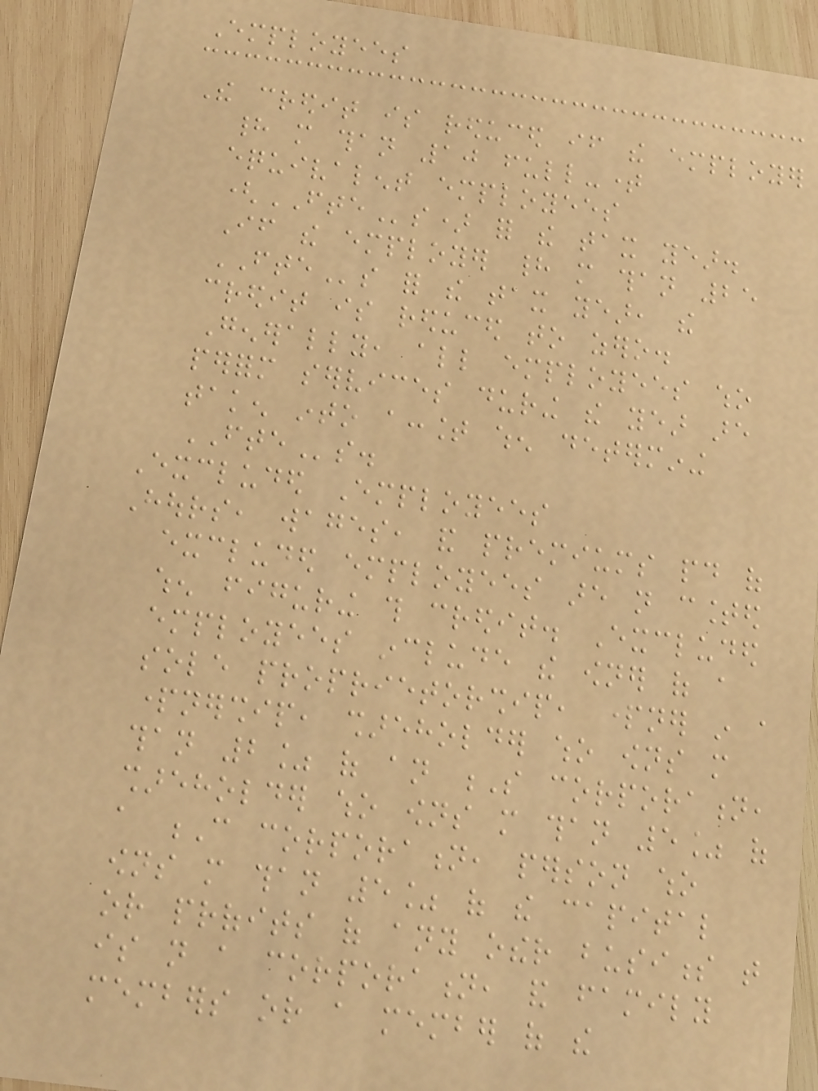Employees
The credit is reduced if the employer
had more than 10 full-time
equivalent employees
(FTEs) for the tax year.
If the employer had more than 25
FTEs for the tax year, the
credit is reduced to zero.
Generally, all employees who
perform services during the year are
taken into account when determining
FTEs.
Excluded Employees
Hours, wages, and premiums paid of
excluded employees are not counted
when figuring this credit. Excluded
employees include the owner of a
sole proprietorship, partner in a
partnership, shareholder who owns more
than 2% of an S corporation,
shareholder who owns more than 5% of
a C corporation, person who
owns more than 5% of the capital
or profits of any other business that
is not a corporation, and family
members or a member of the
